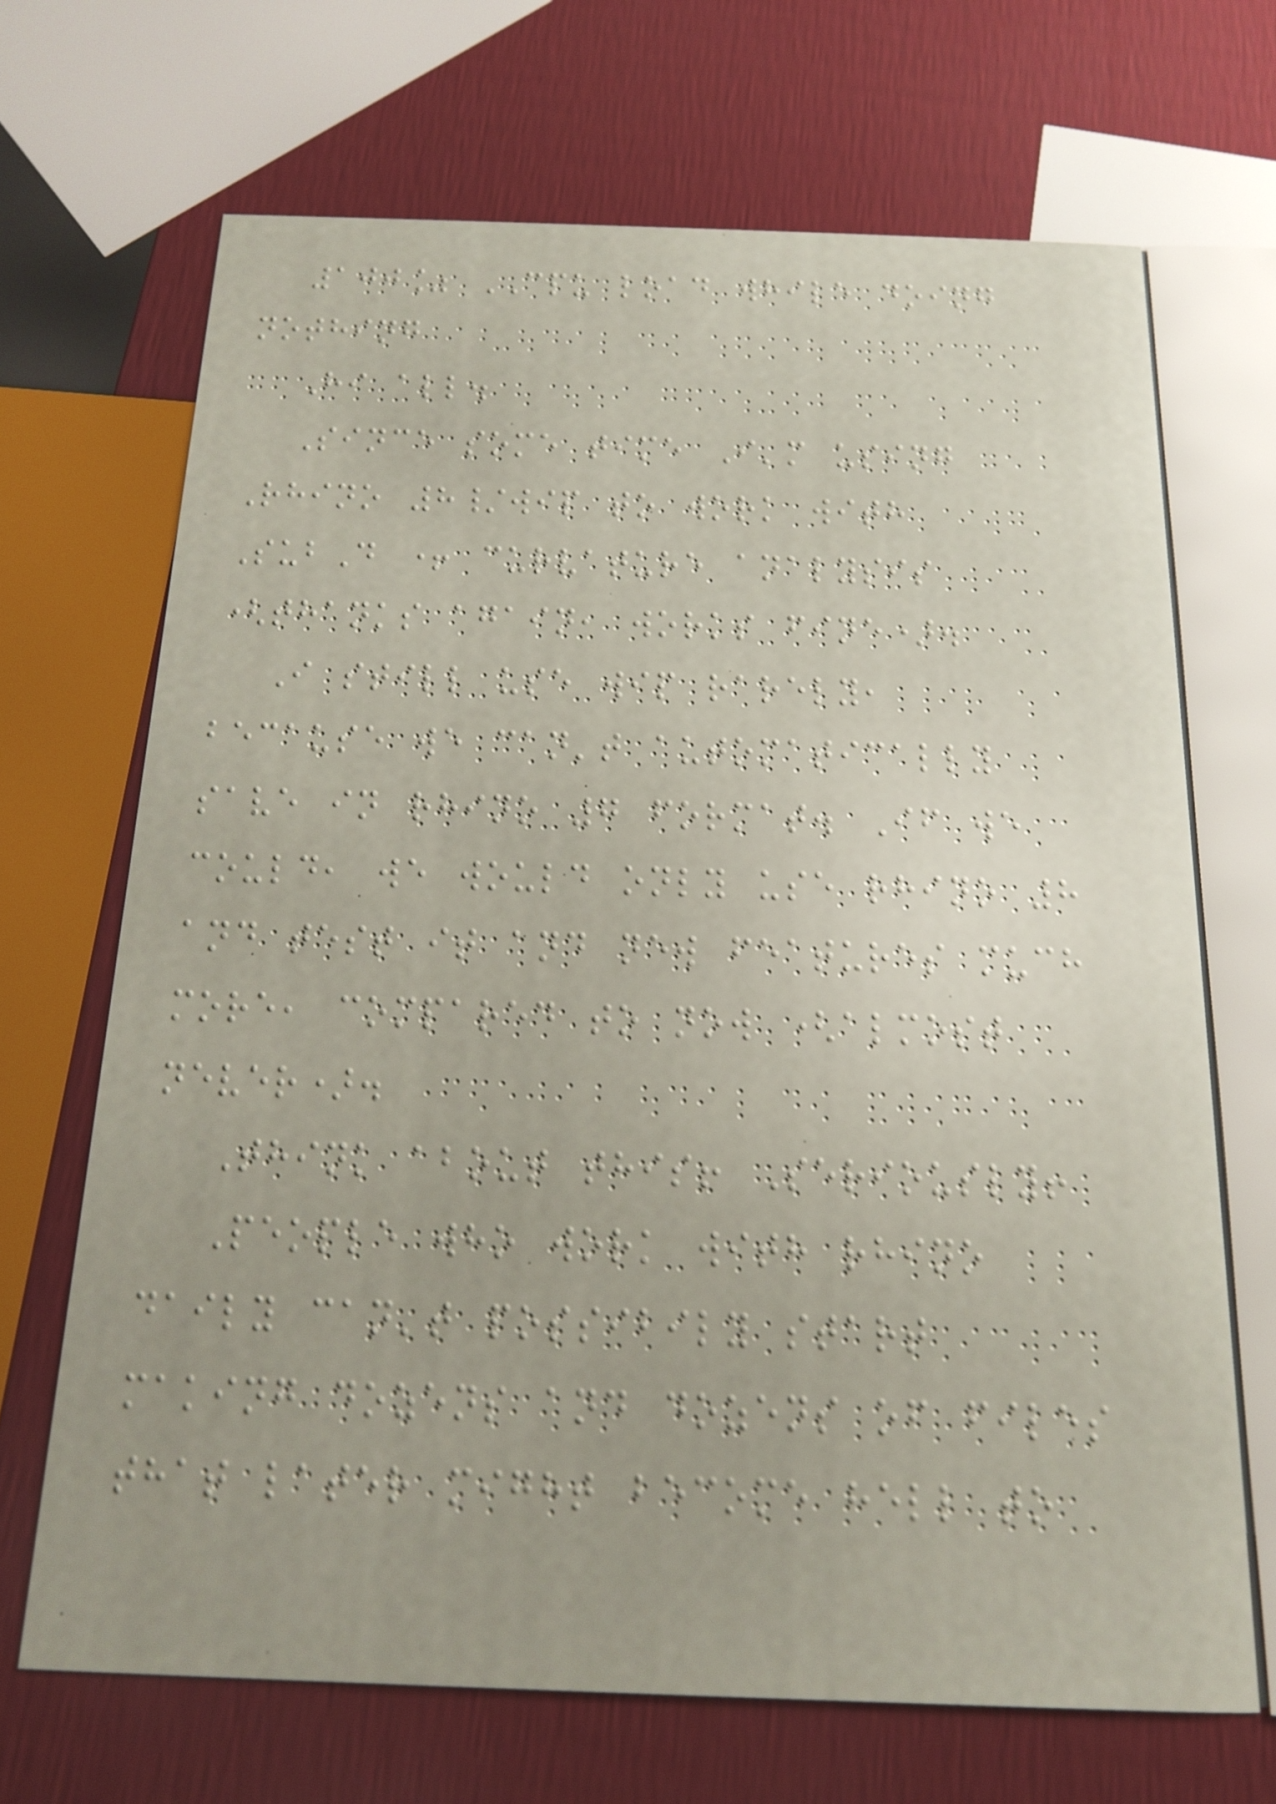100% CPU load while doing
nothing
Hi all.
Since some time I'm using
Rhino 8/wip to work with
SubD + curvature analysis
(thanks again, works fine).
I still use wip rarely,
because we can't automatically
save in rhino 7 format. If we
could, we would only use rhino 8
and test it and new features much
more, compared to now (almost
never).
Think about this! Seriously!
People who work with rhino
daily can't possibily start
making dozens and dozens of files
that later might become hell to
